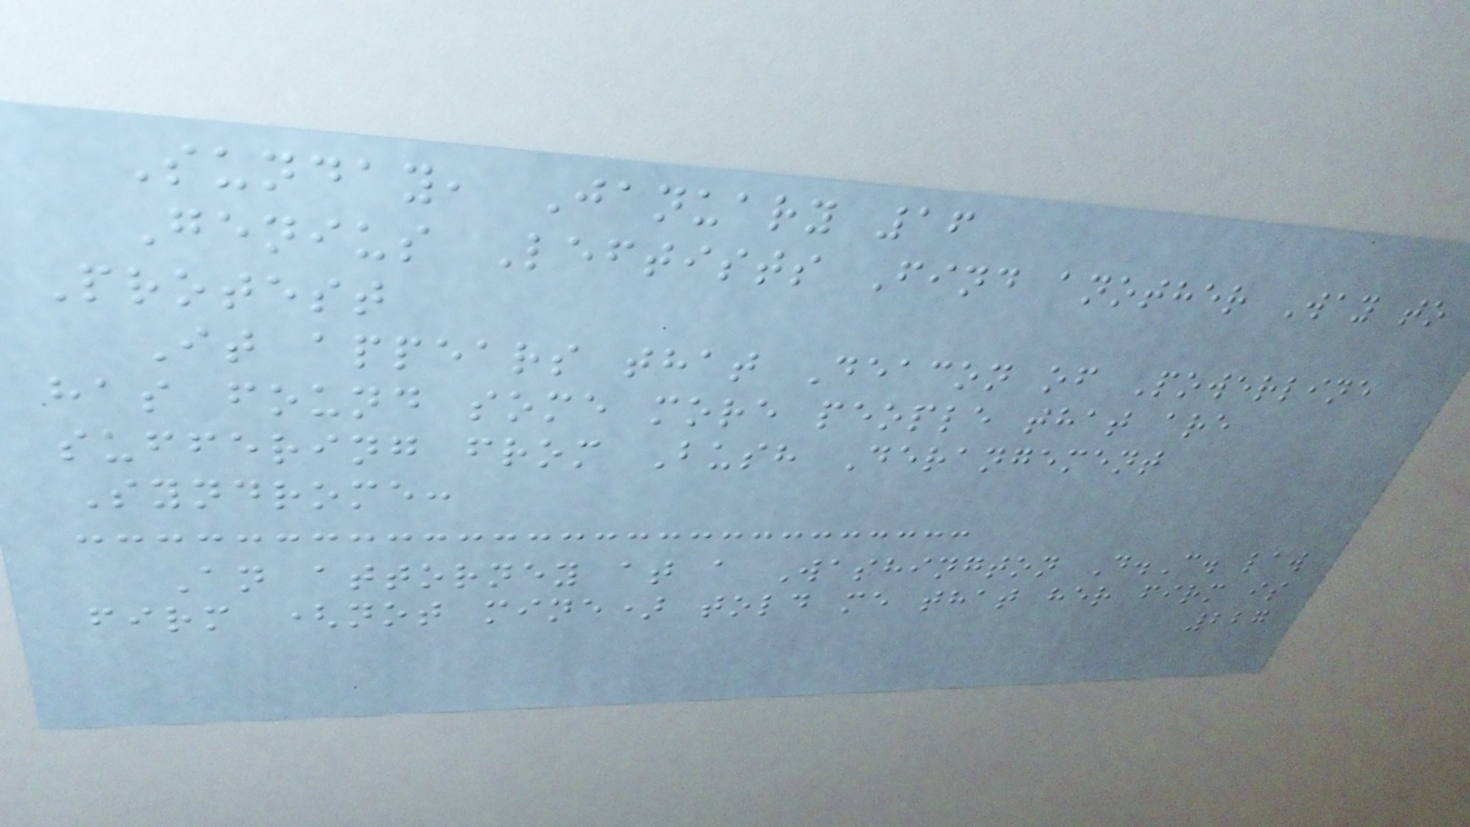Sunday, January 16
Genius Leftists Find another Way to
Protest
It appears that Deacon of Powerline
has found some more people that are
suffering from Bush Derangement
Syndrome:
An attorney at a Washington D.C. law
firm (not mine) told me that her firm is
227
